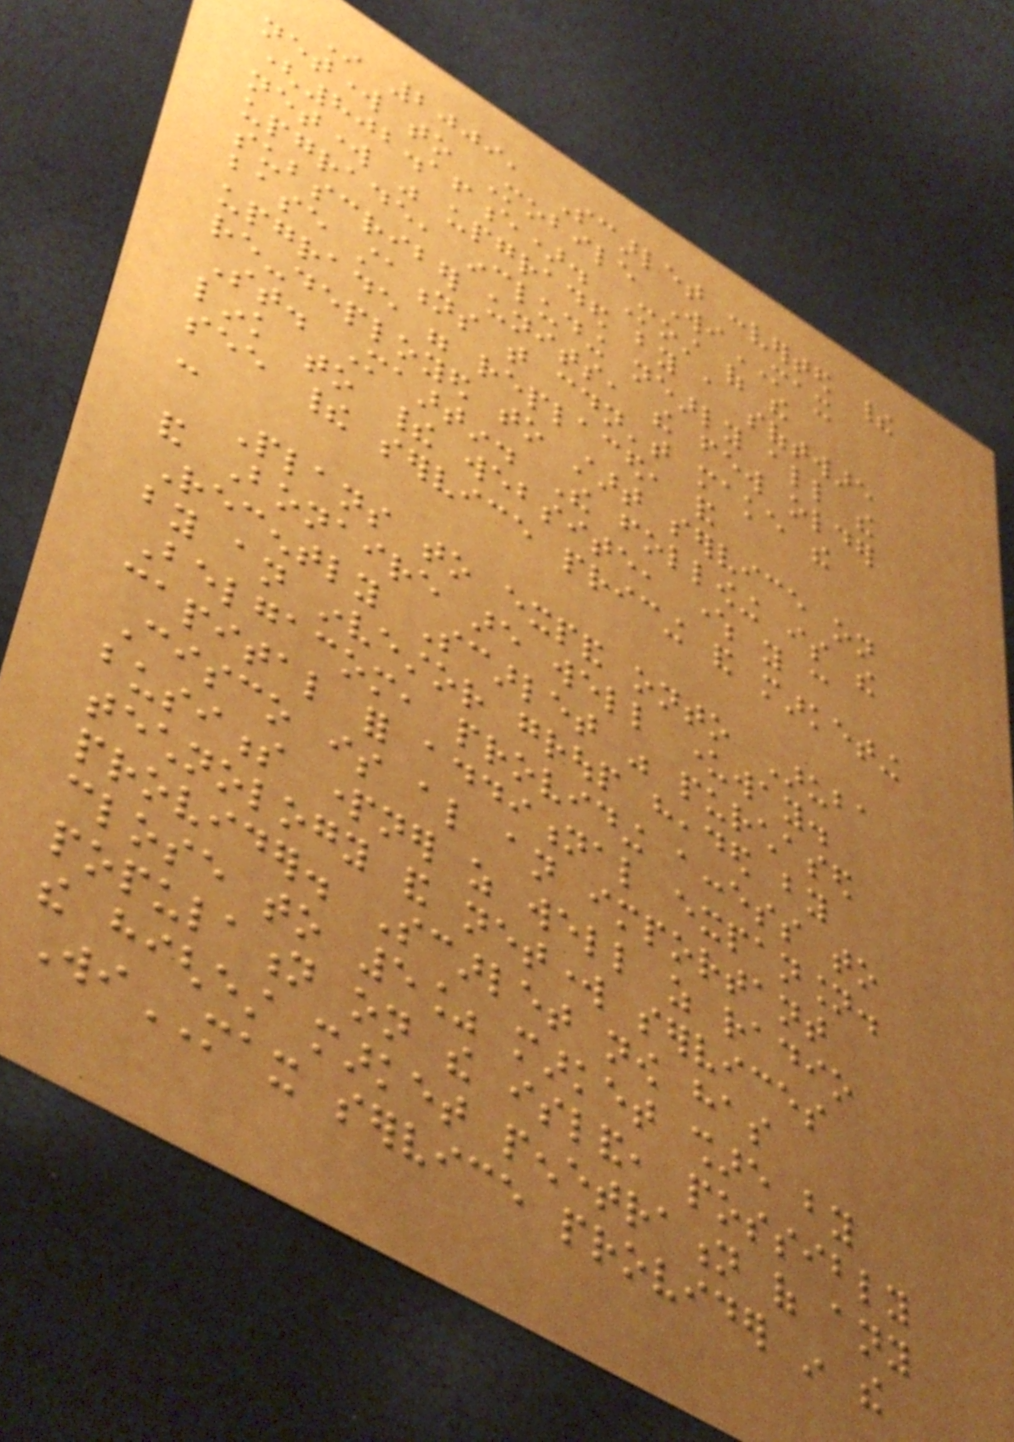In 2009, Scarlet converted their
network to Mobile WiMAX
(802.16e). Most of the
network was upgraded by a software
upgrade, including nearly all the
subscriber units, the few older
base stations that couldn't make the
upgrade were replaced, and
re-deployed to start service on
St. Maartin. The following is the
link to their website, where you can
see their service pricing and marketing
-
Plans to expand onto Aruba
and Bonaire are well underway.
Recently Scarlet was purchased
by an investor group headed by
Belgacom, providing access to
capital for additional expansion.
Cisco is also an important
business partner as well as radio
technology and network services
provider. Scarlet now has
close to 5% market share by
population on the island, possibly
the highest market penetration of any
WiMAX service provider in the
